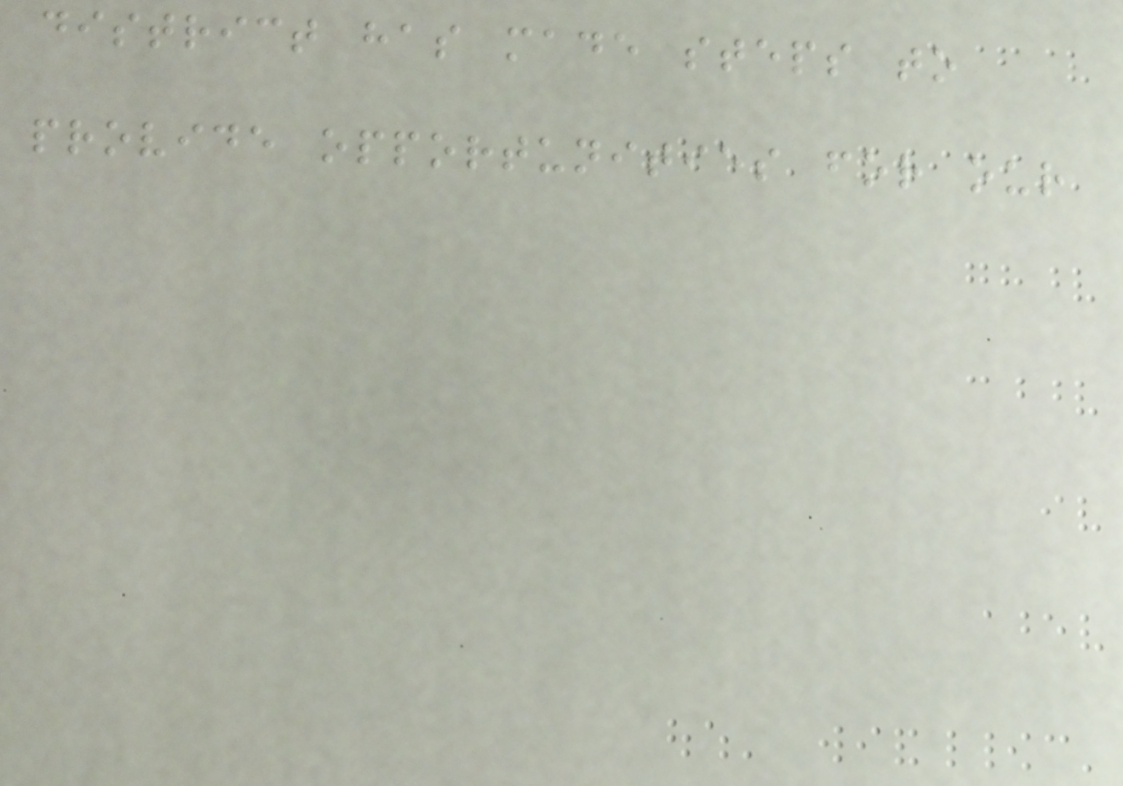district has made steps to
provide opportunities for our
